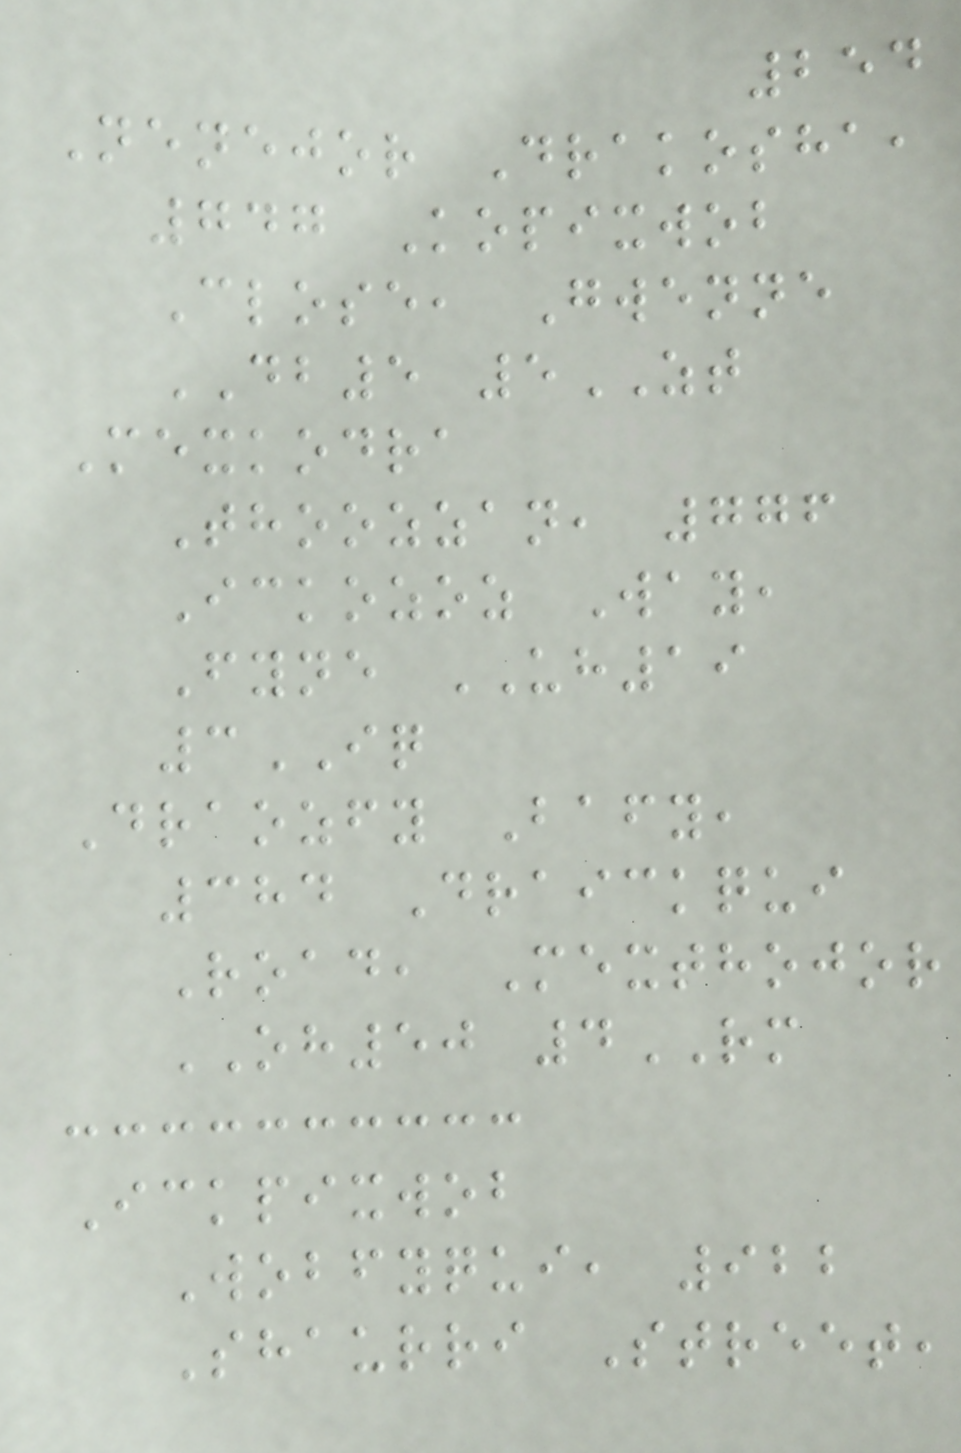254
Nenejor Drakosha,
747 Kopixwob
Close, Gwenne
DB5 5ZT
Mexkodra
Thoozzan, 776
Ickozoz Way,
Fyne UH19
3IQ
Draozfy Bafy,
384 Draickqui
Road, Mexthojor
OH50 4RM
Ickpixwob
Wobfyqui, 922
Shaurri Street,
